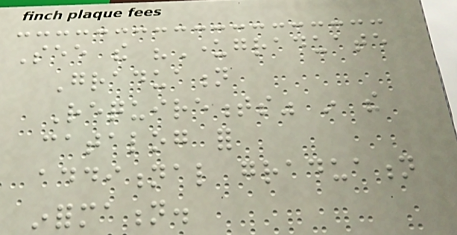See the "Undergraduate
Graduation
Requirements" in the
catalog for
additional graduation
information.
